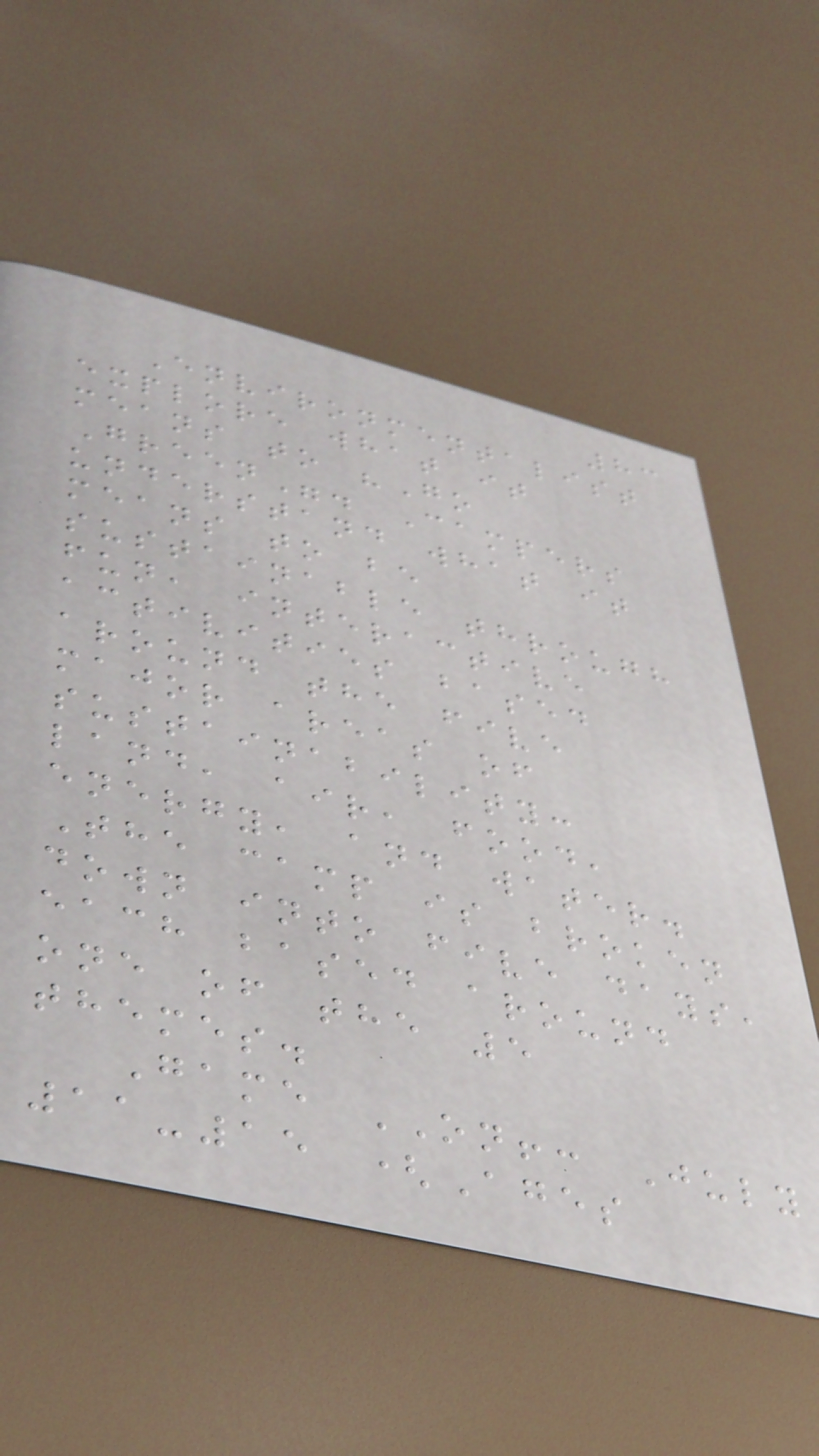83
Environmentalist
explore what it
means to "Go
Green". Campers
understand what it
means to be
sustainable through
fun, interactive
activities based
around the five
major areas of
sustainability:
land, air, food,
energy, and water.
The camp is broken
down into five days,
each based around
one of the 5
themes.
Game ON!: July
11-15 (Ages
